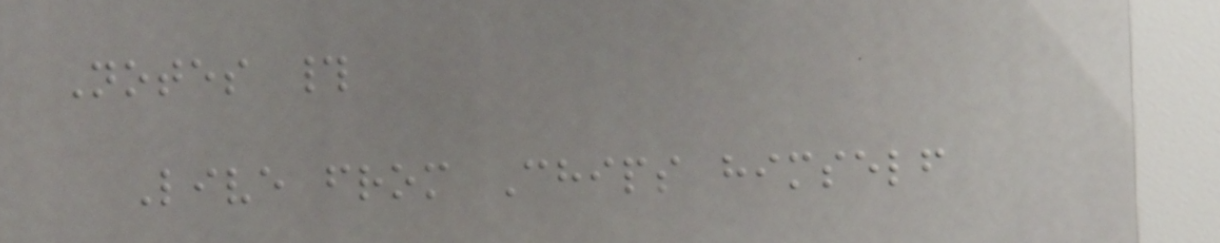Notes #
Live from Chips himself
